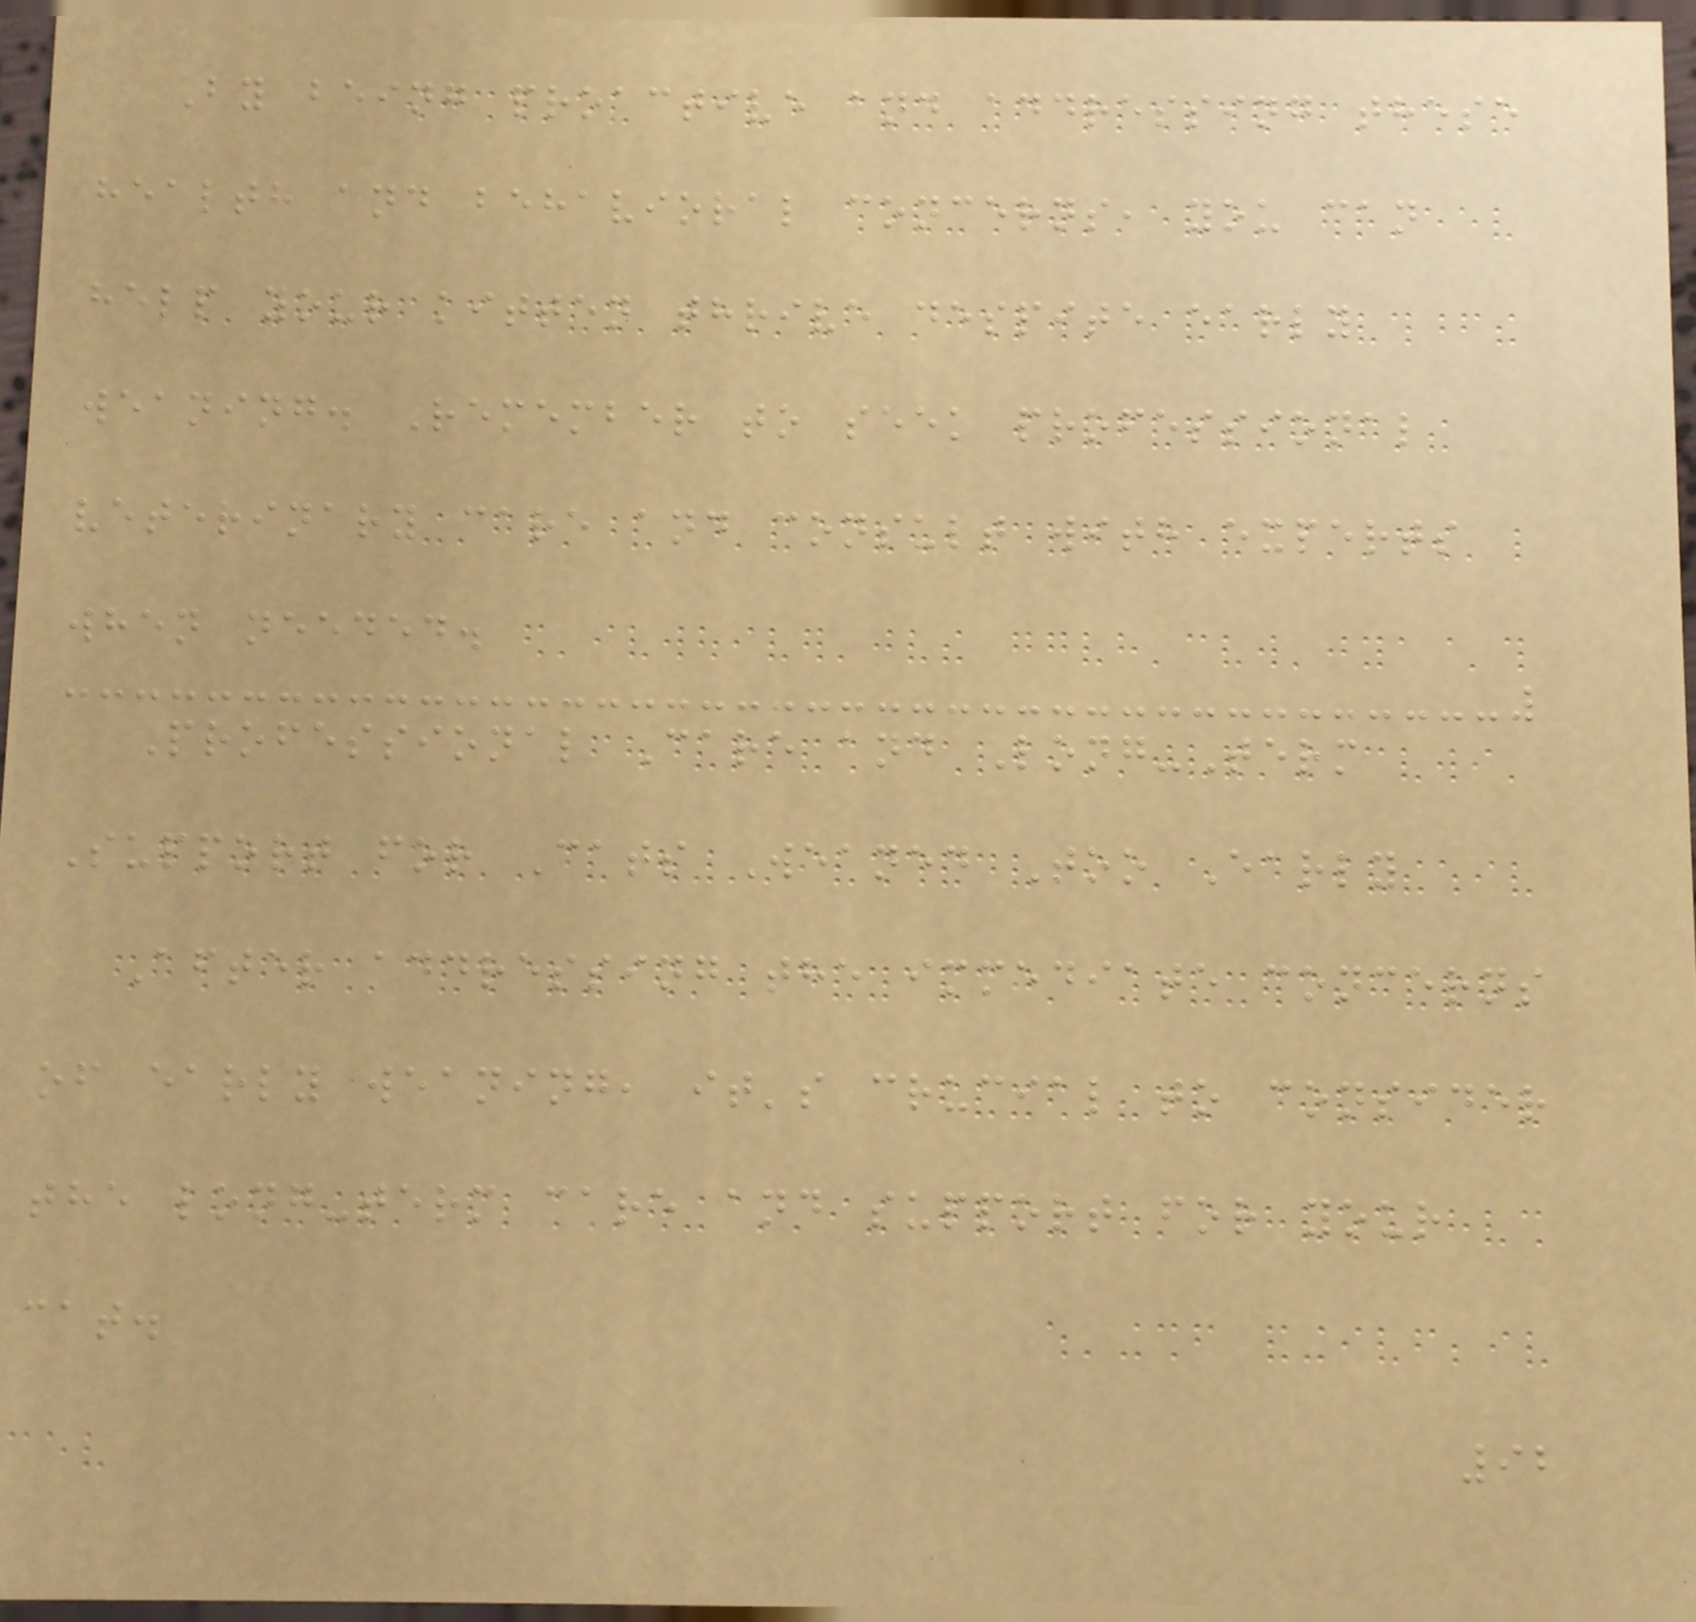By being proactive and addressing these
health and behavioral concerns, you can
help your kitten thrive despite early
weaning. Remember to seek professional
veterinary care and consult with experts
when needed.
Professional Care and Long-Term
Support for Cats Weaned Too Early
After addressing the immediate concerns
of early weaning, it's crucial to consider
the long-term care and support for your
cat.
92
